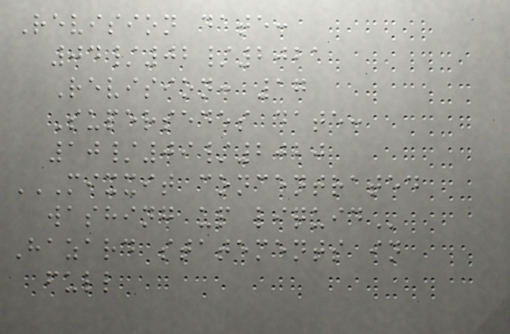Revision date:
04/02/2021
Revision: 17
Supersedes date:
10/09/2020
MIXXIT CONCENTRATED
WASHING UP LIQUID
Hazard statements in
full
